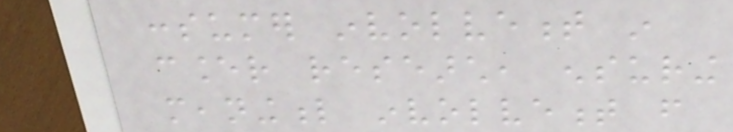consumer involvement in
cancer research, ensuring
meaningful involvement from
